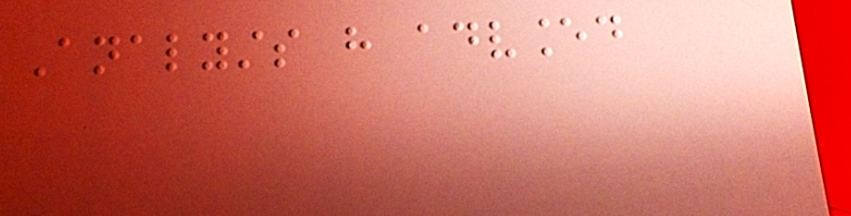Analysts have advanced
